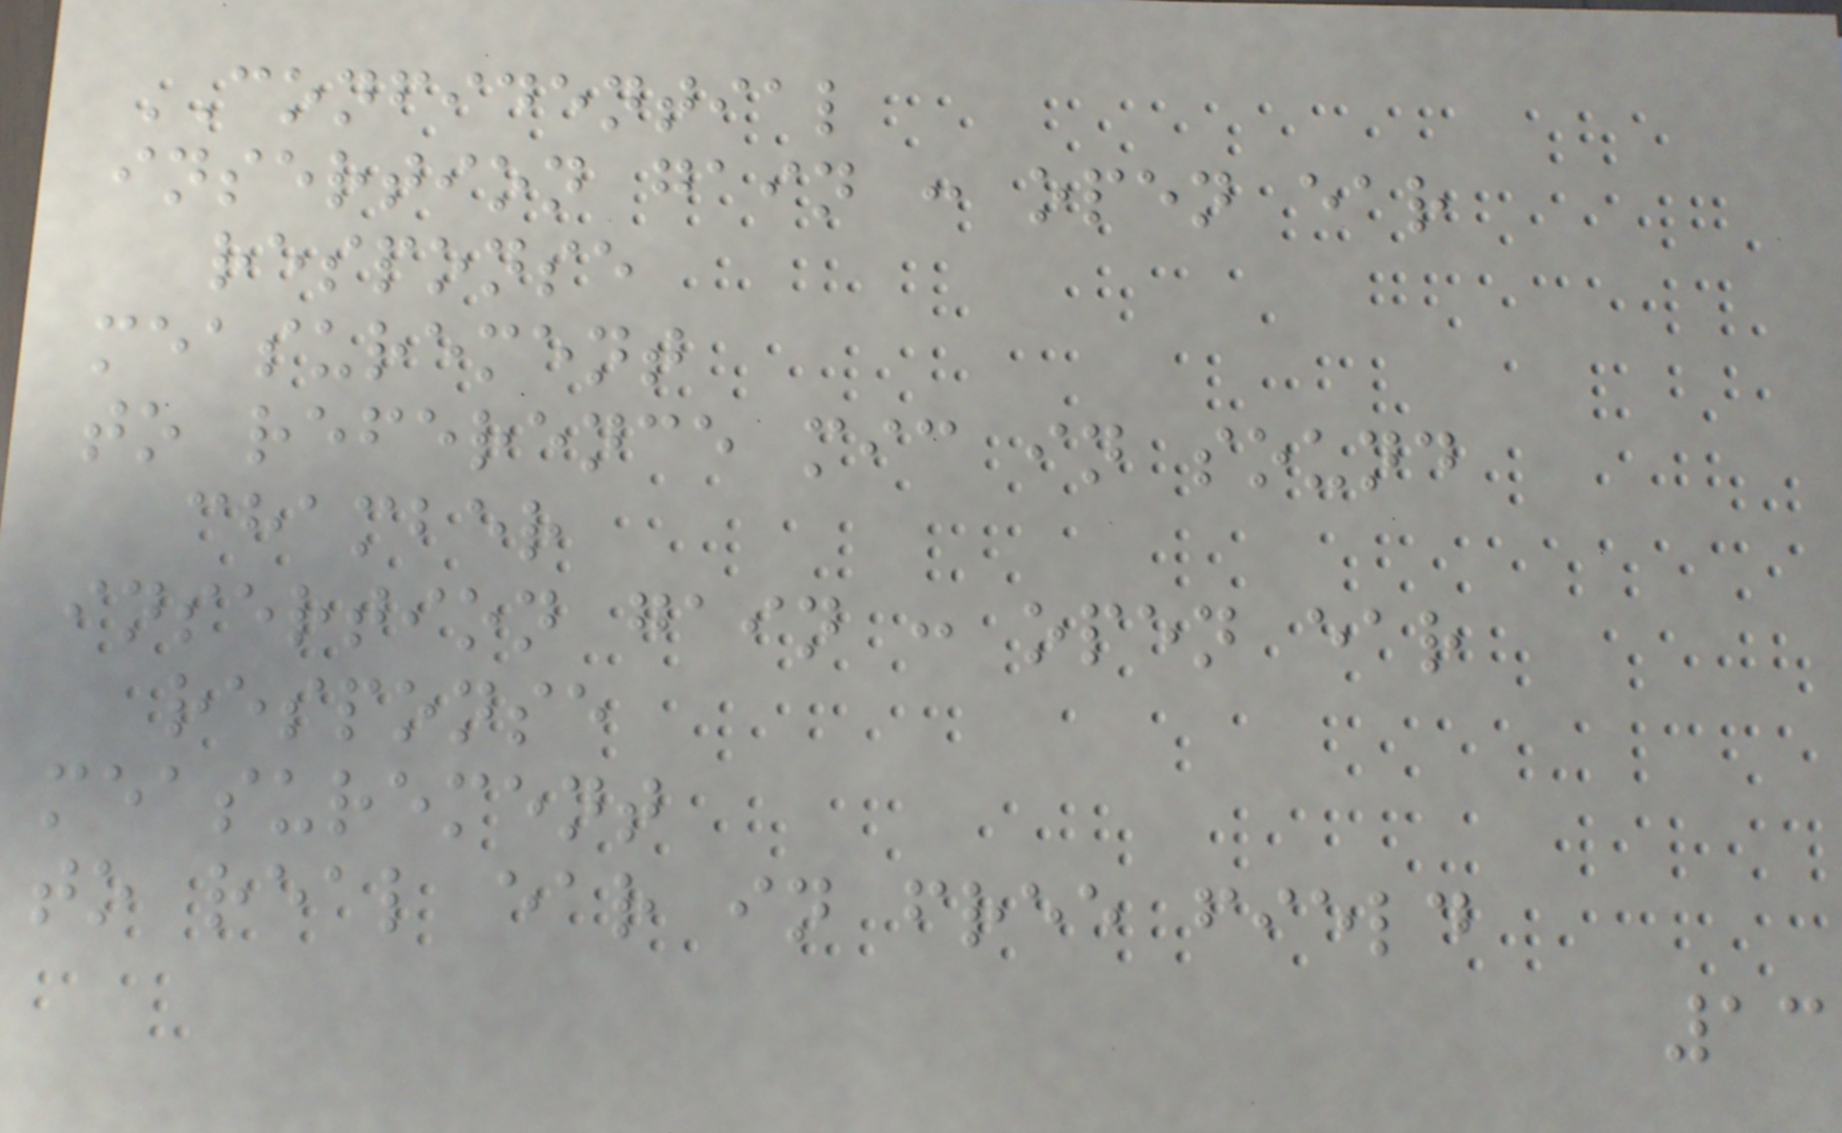CONFIDENTIAL
insertion gain : open ear
response
measurement
to reference mic in sound
chamber
insertion gain : open ear
response
measurement
to real ear in free field
13
